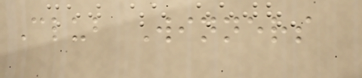Club Winners
